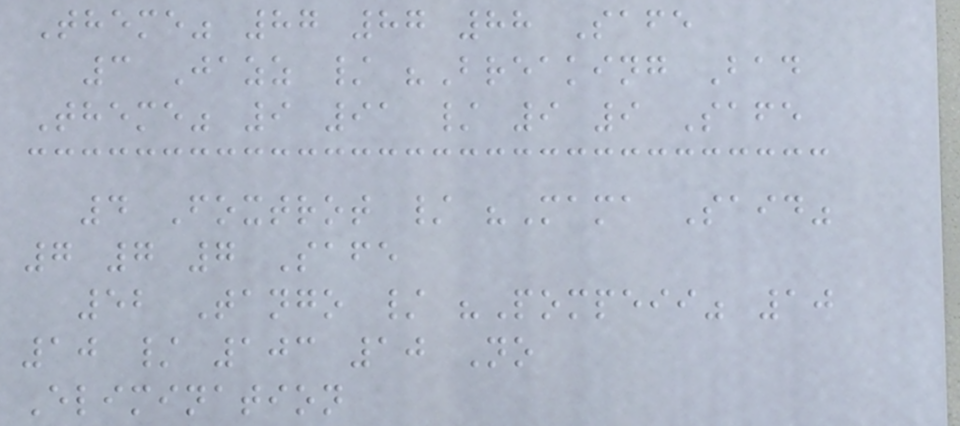Theme" 87 87 88 Safe
3 Jazz / "Breaking Bad
Theme" 9 91 / 9 9 Safe
4 Foxtrot / "Mama Said"
7 7 7 Safe
52 Tango / "Pompeii" 10
10 / 103 10 No
Elimination
